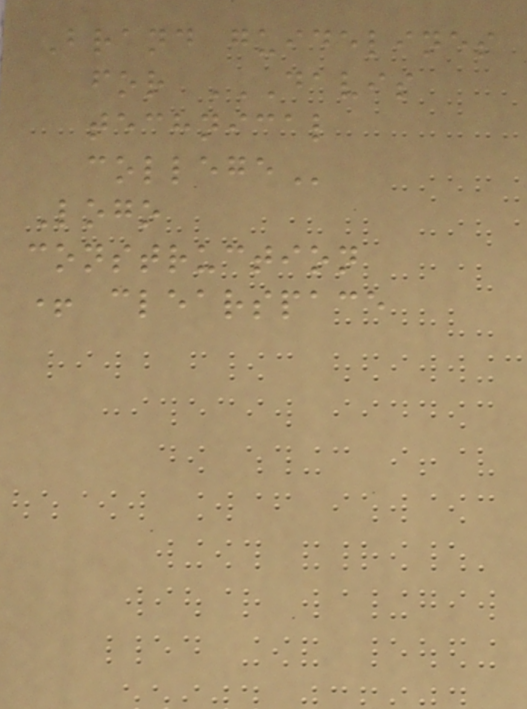Brand guidelines
for DAVIS
TECHNICAL
COLLEGE
Logo
construction
+ clearspace
